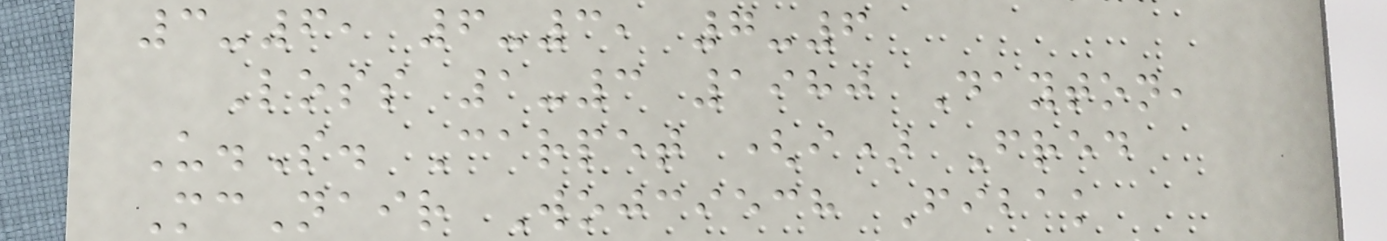3-6, 6-3, 7-6
Loss 1-3 1980 Dayton,
U.S. Carpet (i) Fred
McNair Wojciech Fibak
